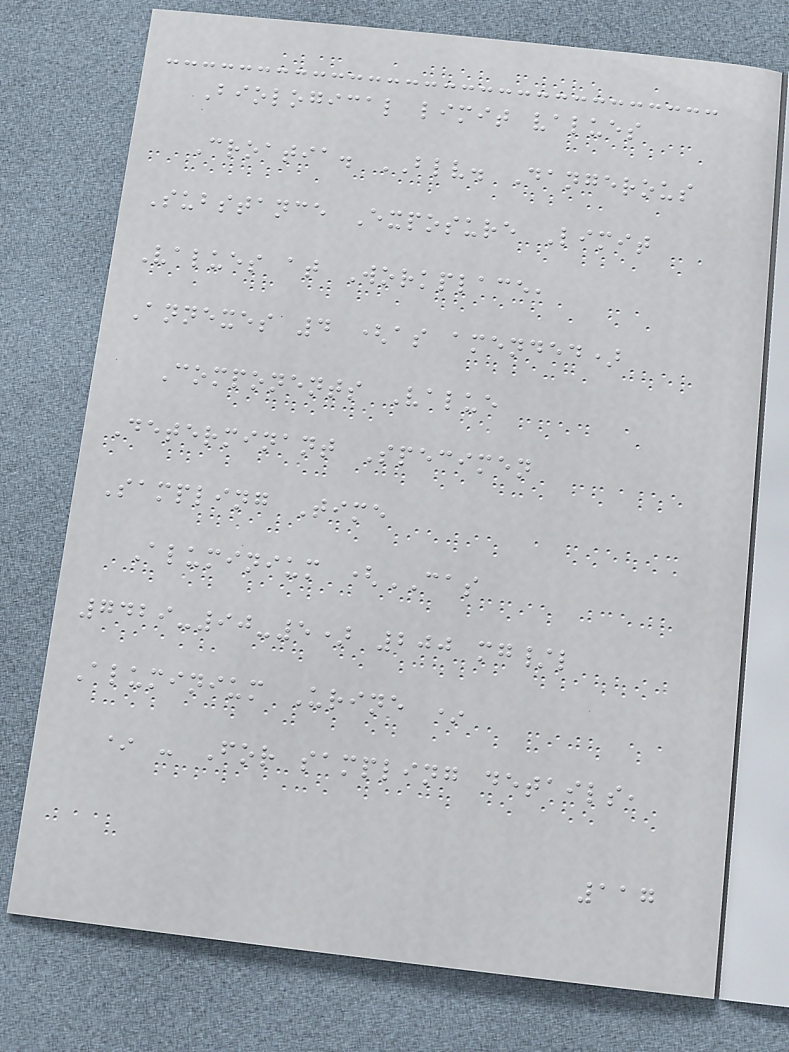Biological limit values
Croatia. BLV. Dangerous
Substance Exposure Limit
Values at Workplace,
Annexes 4 (as amended)
Components Value
Determinant Specimen
Sampling Time
Aluminium (CAS
7429-90-5) 200 mg/l
Aluminium Urine *
* - For sampling details,
117
